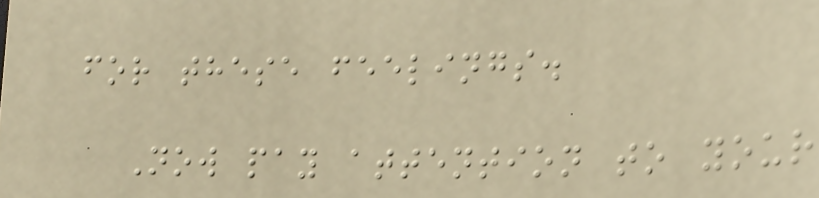for these feelings.
Now pay attention to your
